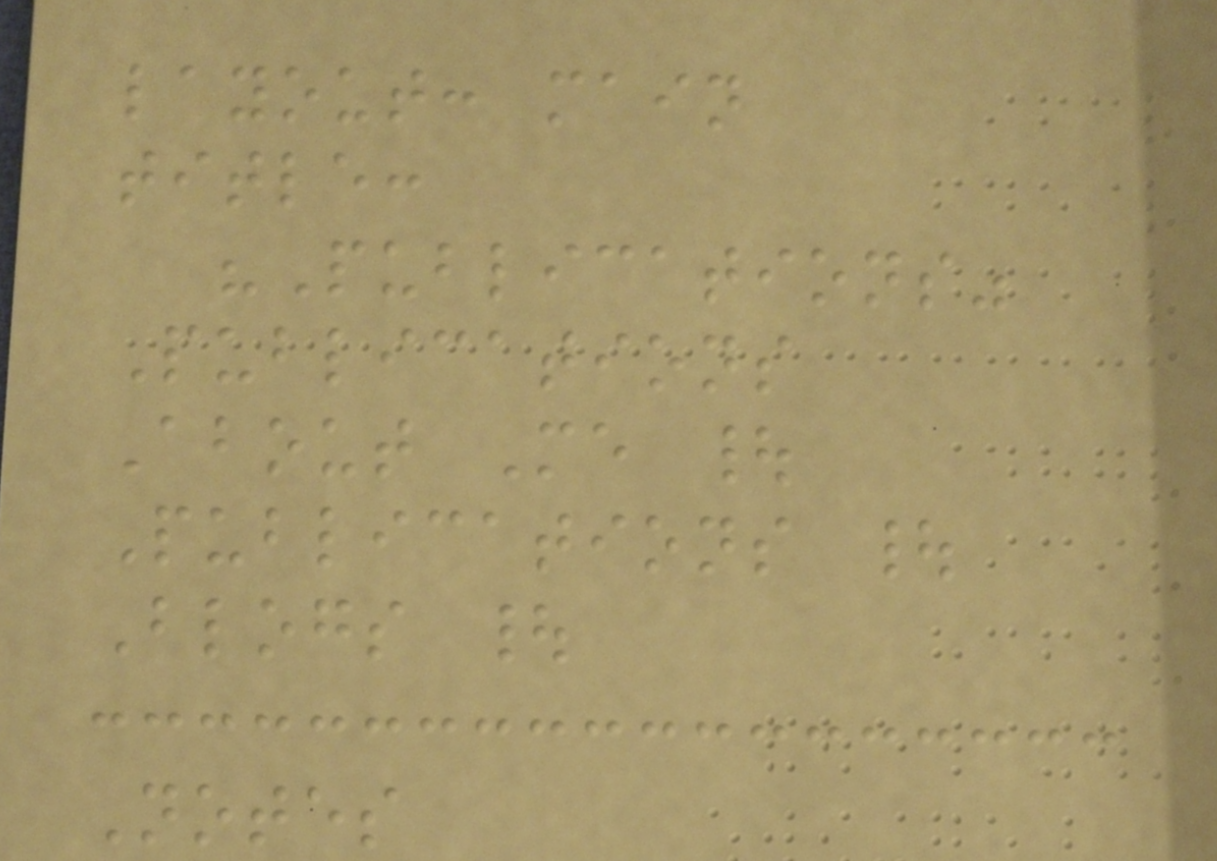layout: main
title:
"Publications"
Publications
About Me |
Publications |
Blogs |
Notes
